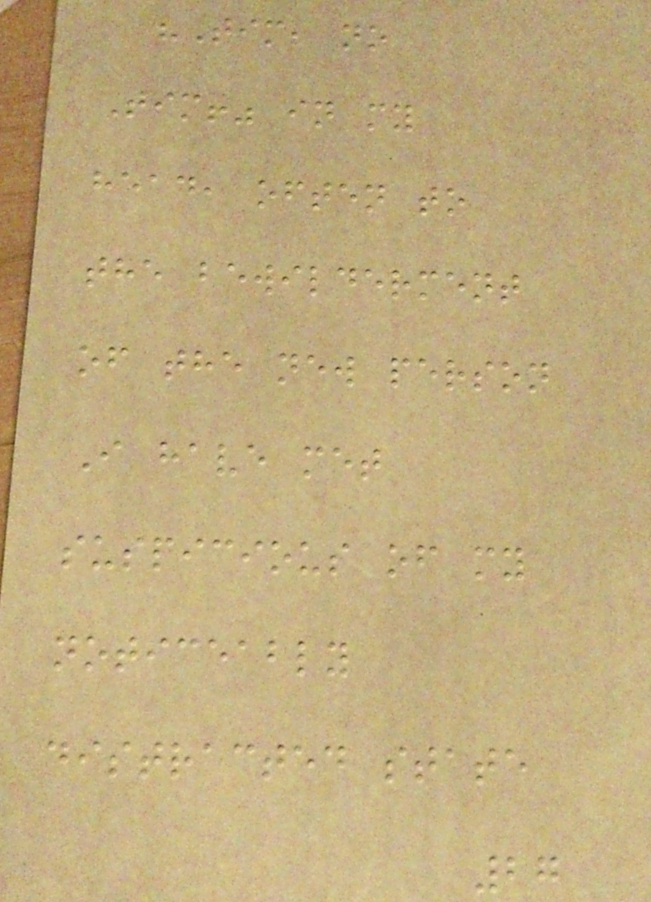"Tim, no
Tim!" in my
head, often to
the bewilderment
of the new person
I have met
suspicious of my
noticeably
distracted state
27
